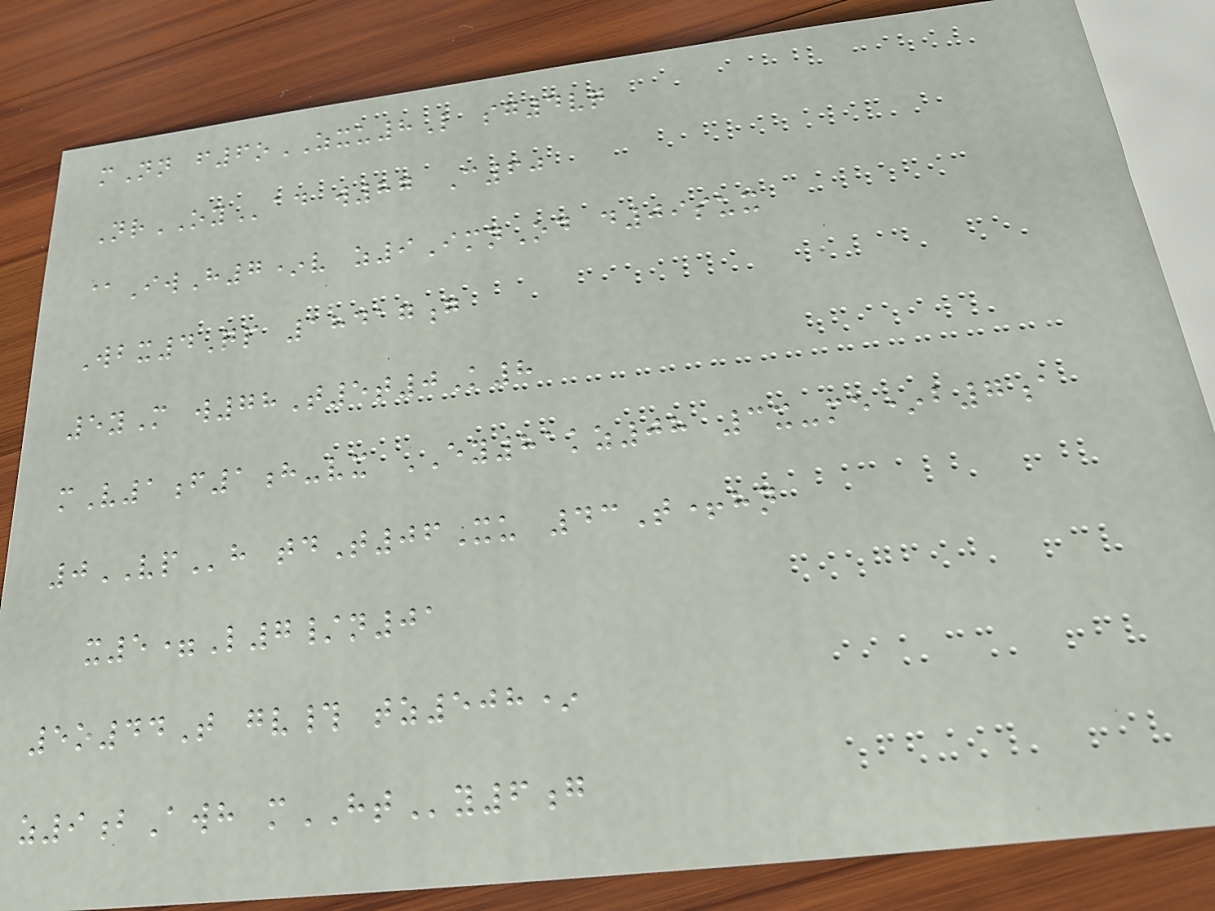mNn f6oZXU8L sg4vq
NrOYad w87 C60
@IwH7*v z9ImnOd d09sux
Wbx4Qp 18417g
5yM w78T5t0K8
mV1f1h-vx EY81kz08 3x-me*b7a
0VPh tdT06Xu 43T+hn
x5=L7/n01
5o44T gv# tz508*
z9bAwh mHTy6g
